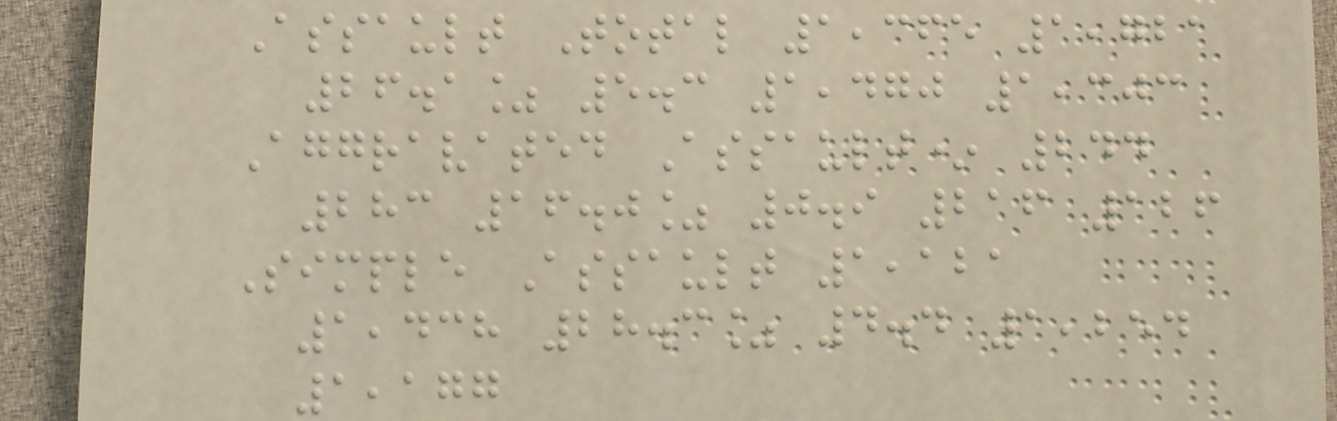Assault Total 1,365 1,721
26.1% 5.3 1,470 1,303
Aggravated Assault* 244
283 16.0% 0.9 216 126
Simple Assault 1,121
1,438 28.3% 4.4 1,254
1,177
